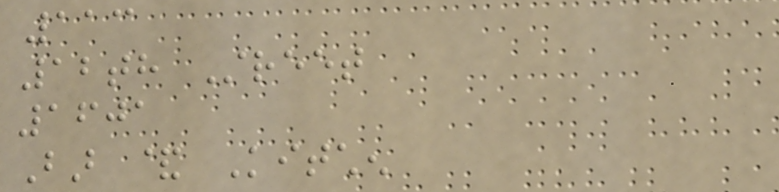113
12th Street
1601
Bar & Kitchen
